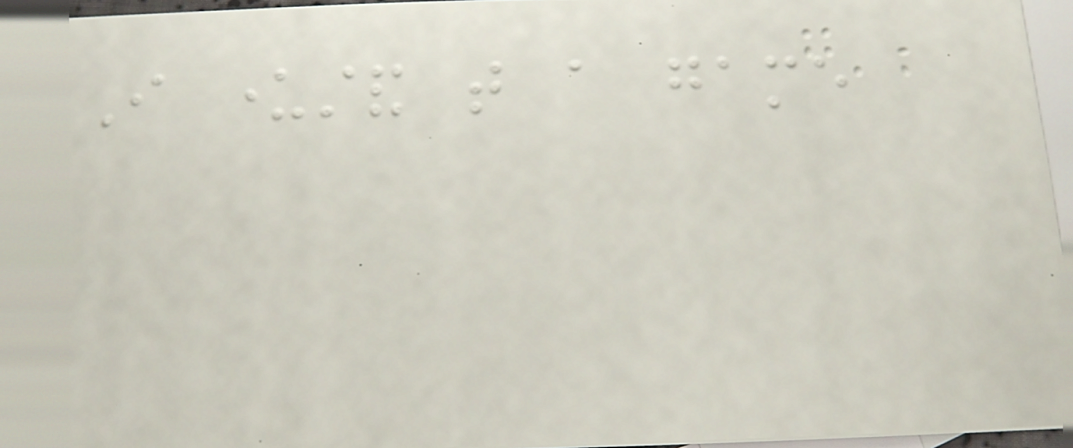I understand that a game
